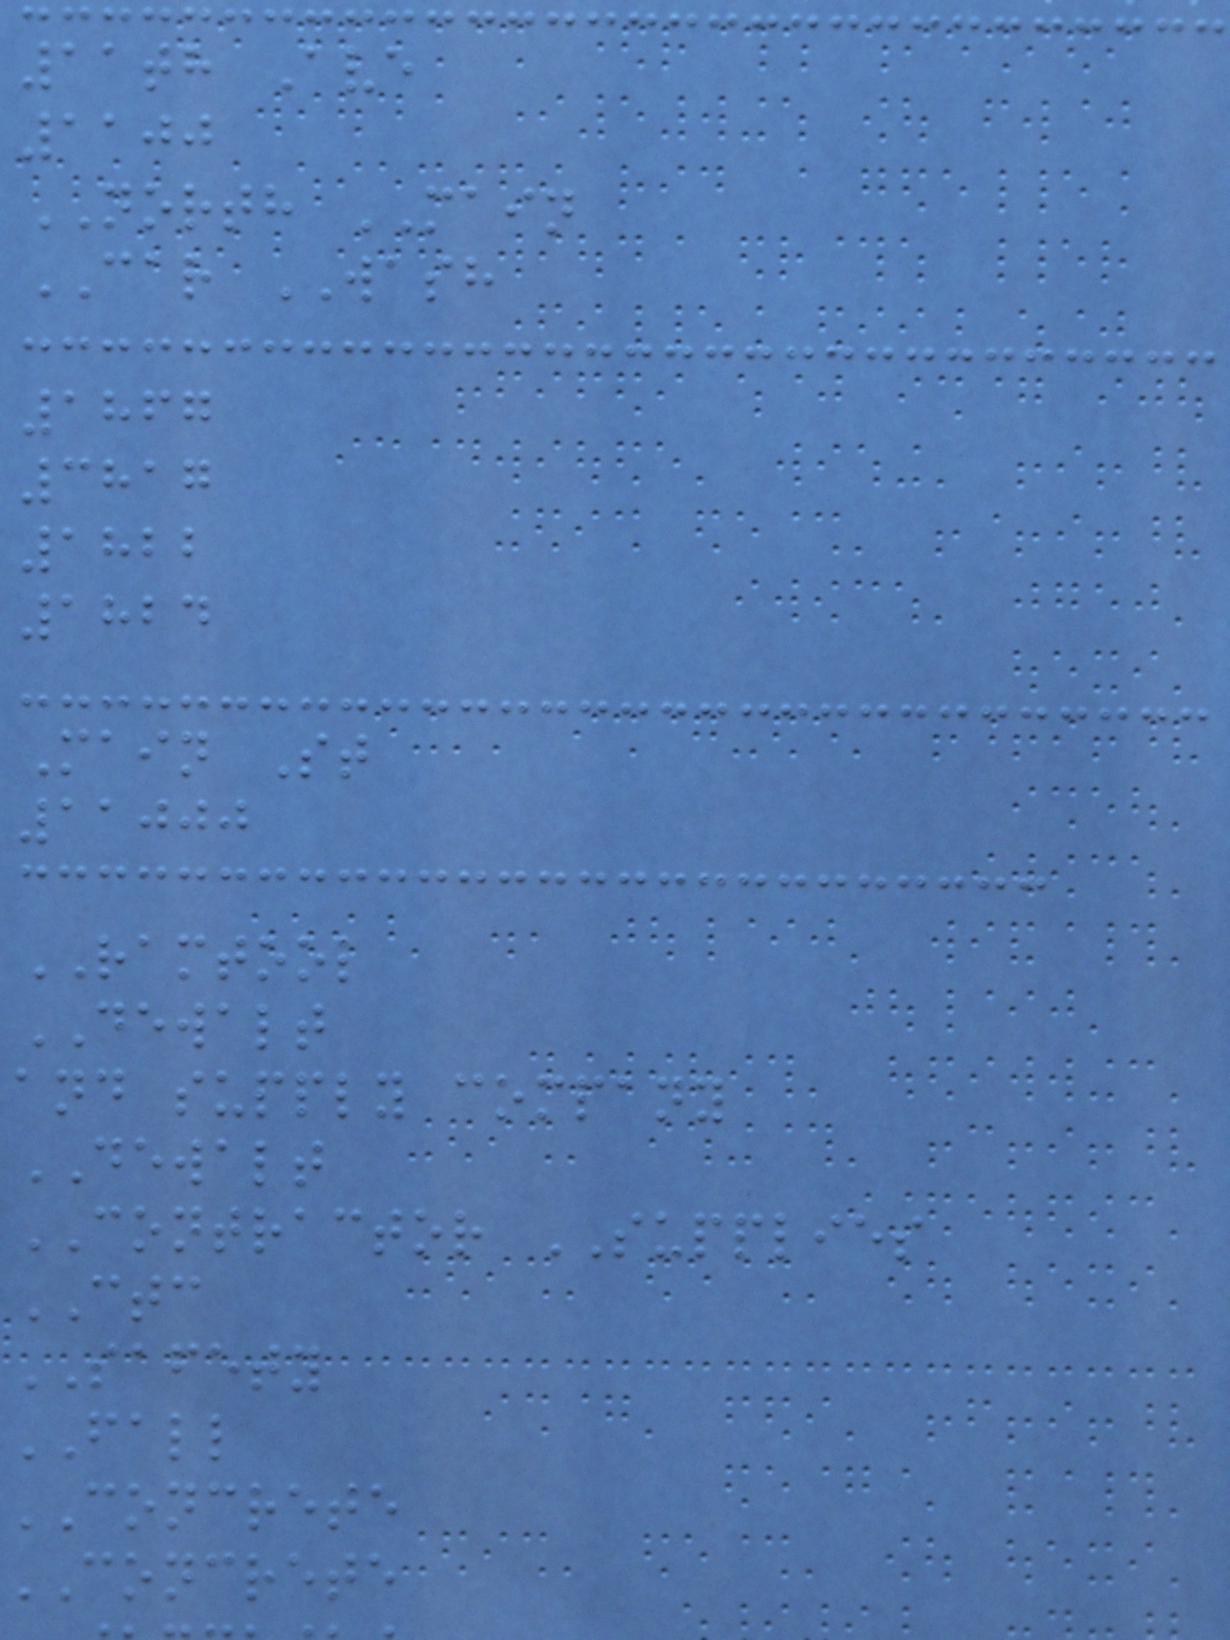11th Ave
1100
NORTH MAIN
CAR WASH
1867
3817
1822
1824
Main St
11000
RAMTOOL
DEWALT
and supply company
DEWALT
CONTRACTOR SUPPLIES
CTC
SAFETY
FALL
CONCRETE
concrete
